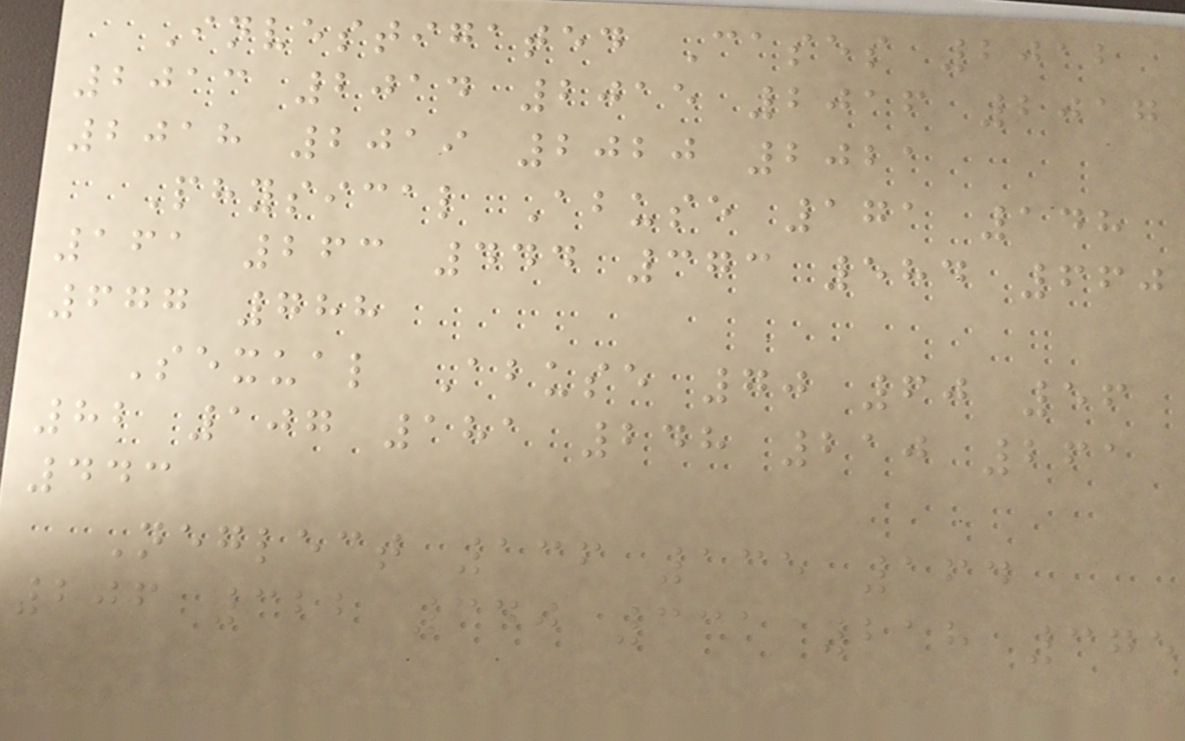Investigated Cases 2012
2013 2014 2015 2016 2017
2018 2019 2020 2021
Physical Abuse 171 148
161 263 444 373 584 660
677 788
Sexual Abuse 70 60 56
82 107 181 248 210 261
443
Neglect 136 135 164
206 322 340 331 218 375
